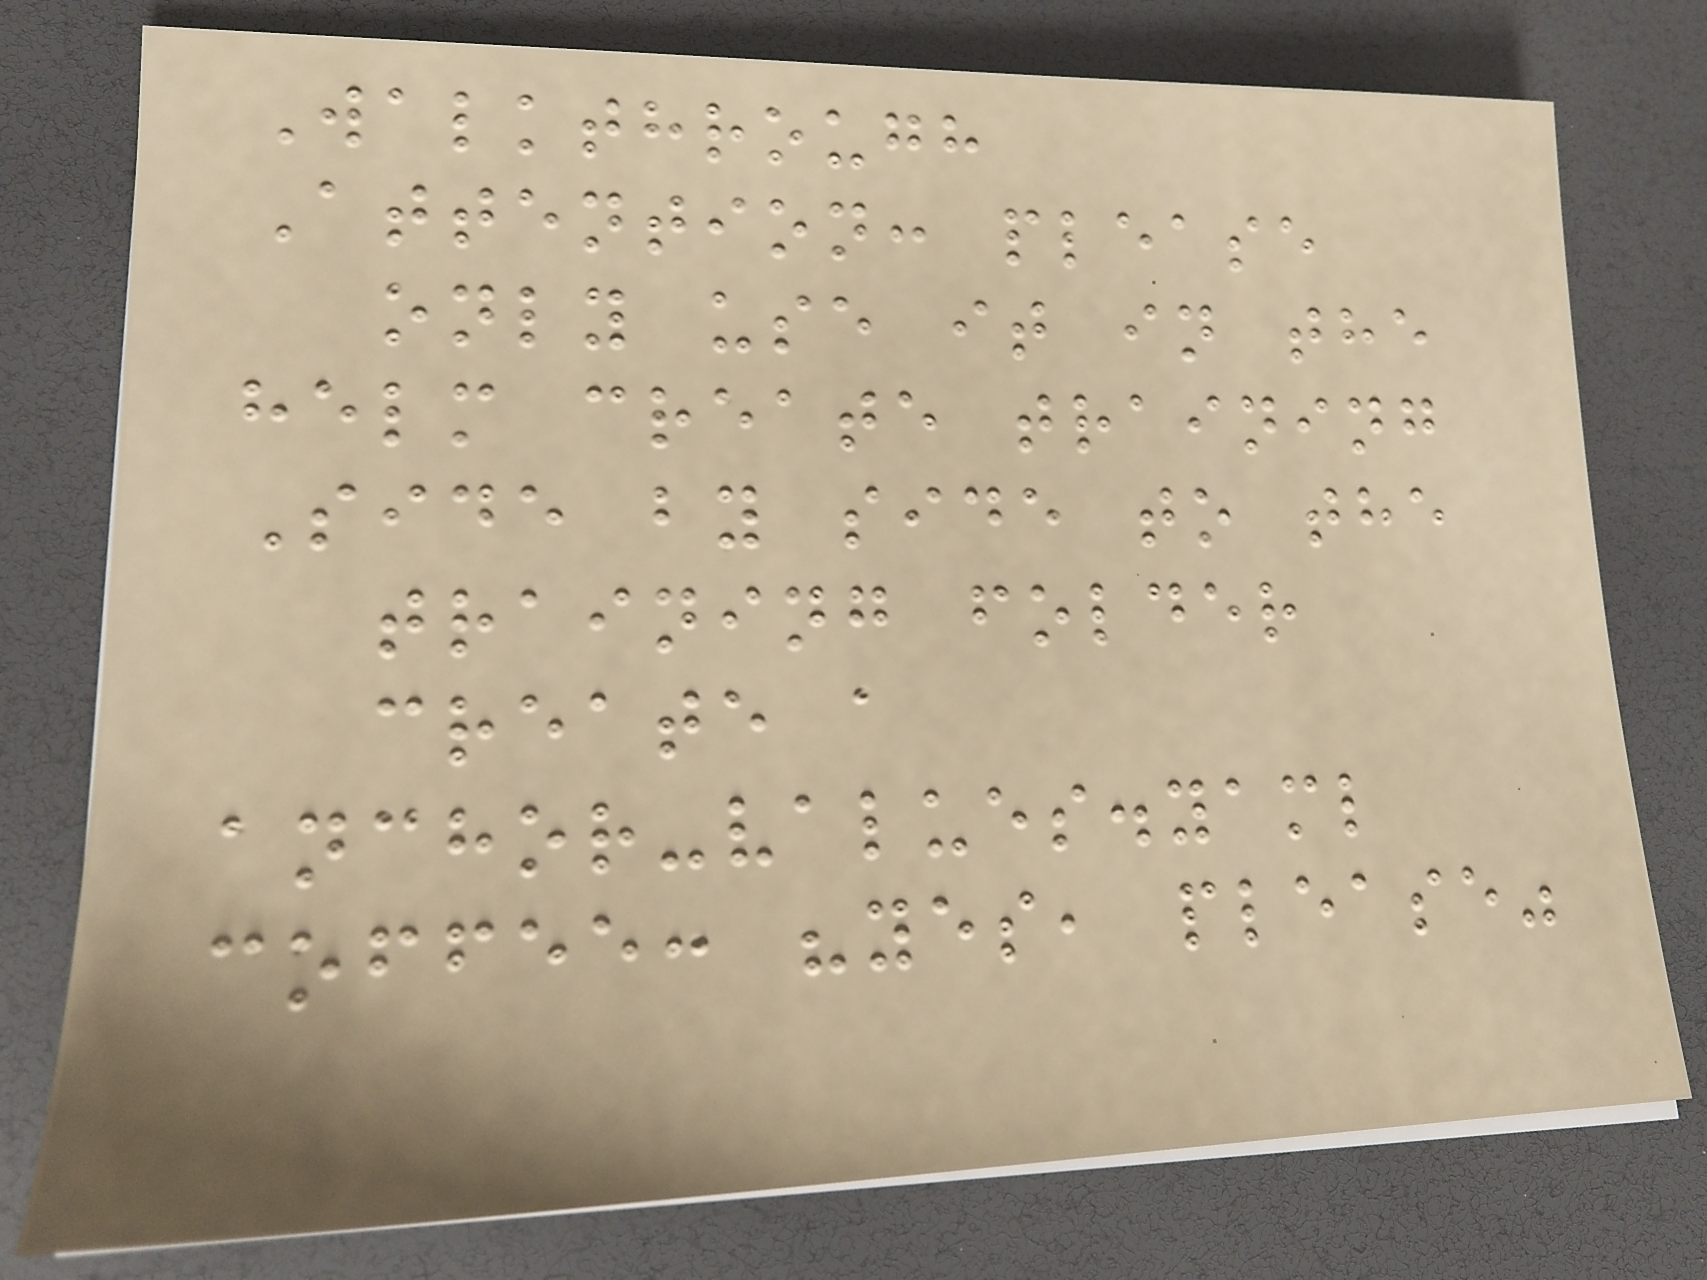Walkthrough
Attention: please
only use it in the
helm create training
Side by side to the
training folder
create a
anchor-values.yaml
coffee: "yes, please"
